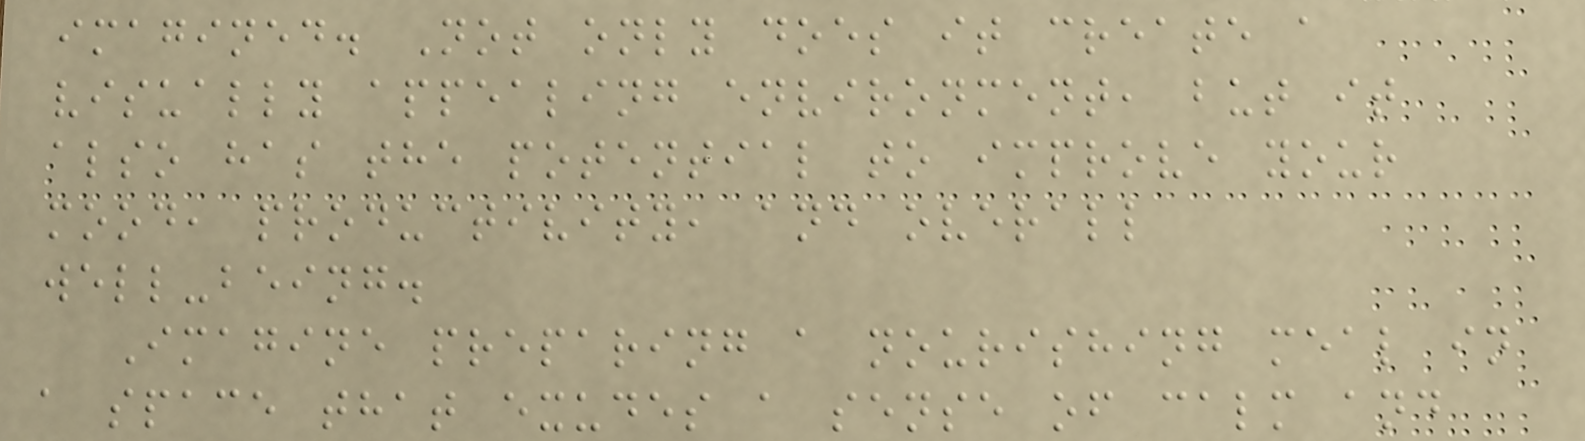imagined. Not only does it create a
visually appealing environment, but it
also has the potential to improve your
mood, productivity, and overall
well-being.
Imagine preparing a nourishing meal in
a space that exudes a sense of calm and
